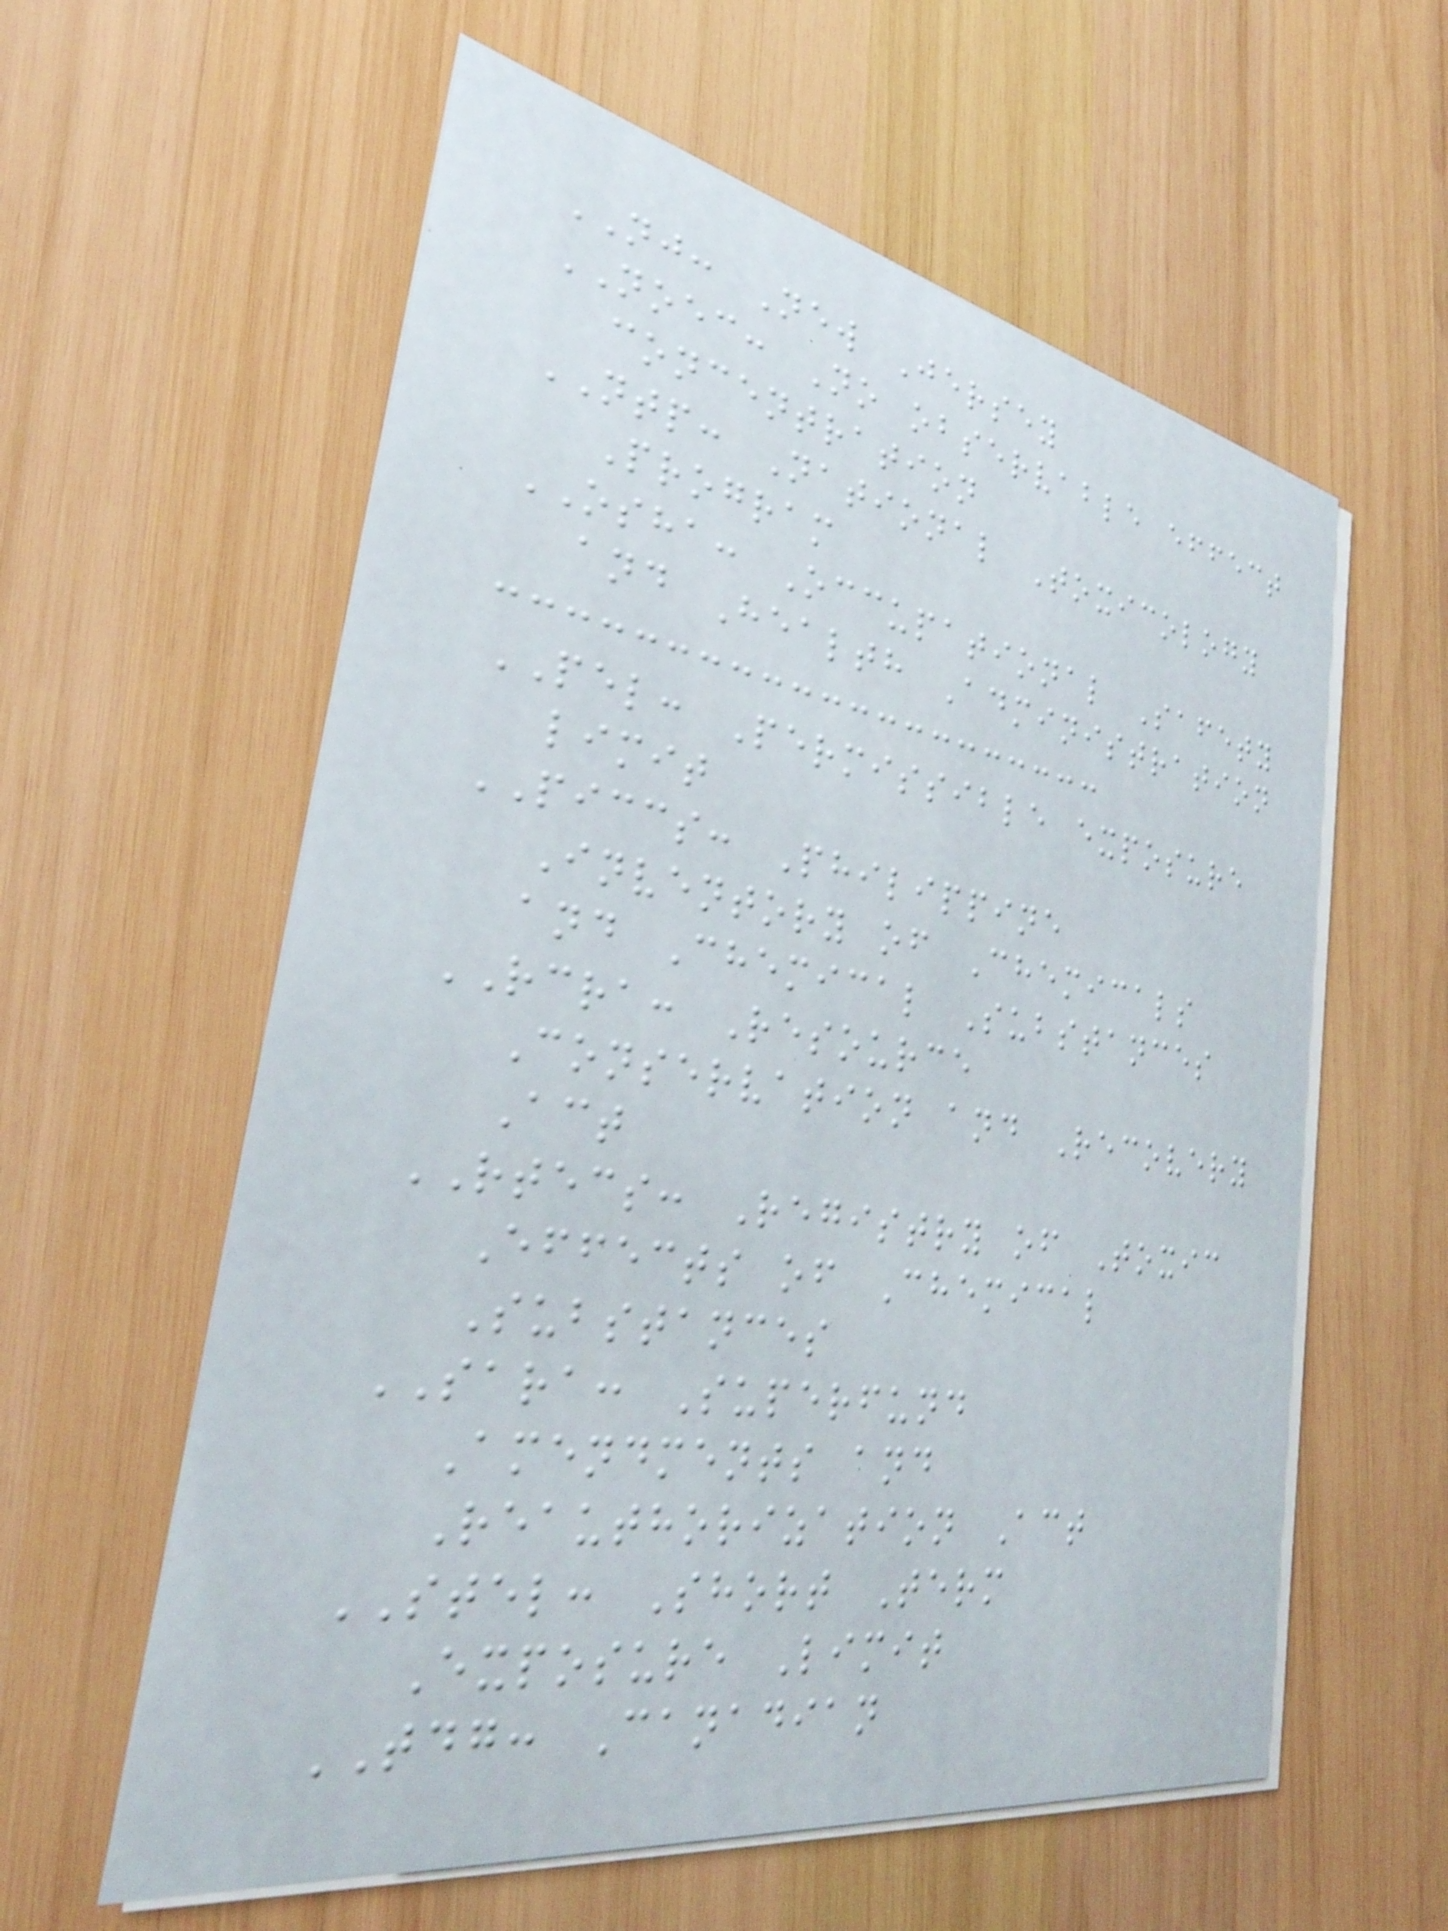NJ: New Jersey
NOEC: No observable effect
concentration
NTP: National Toxicology
Program
OSHA: Occupational Safety
and Health Administration
PEL: Permissible exposure
limit
PICCS: Philippine
Inventory of Chemicals
and Chemical Substances
RCRA: Resource
Conservation and Recovery
Act
RTECS: Registry of Toxic
Effects of Chemical
Substances
SARA: Superfund
Amendments and
Reauthorization Act
STEL: Short Term
Exposure Limit
TDG: Canadian
